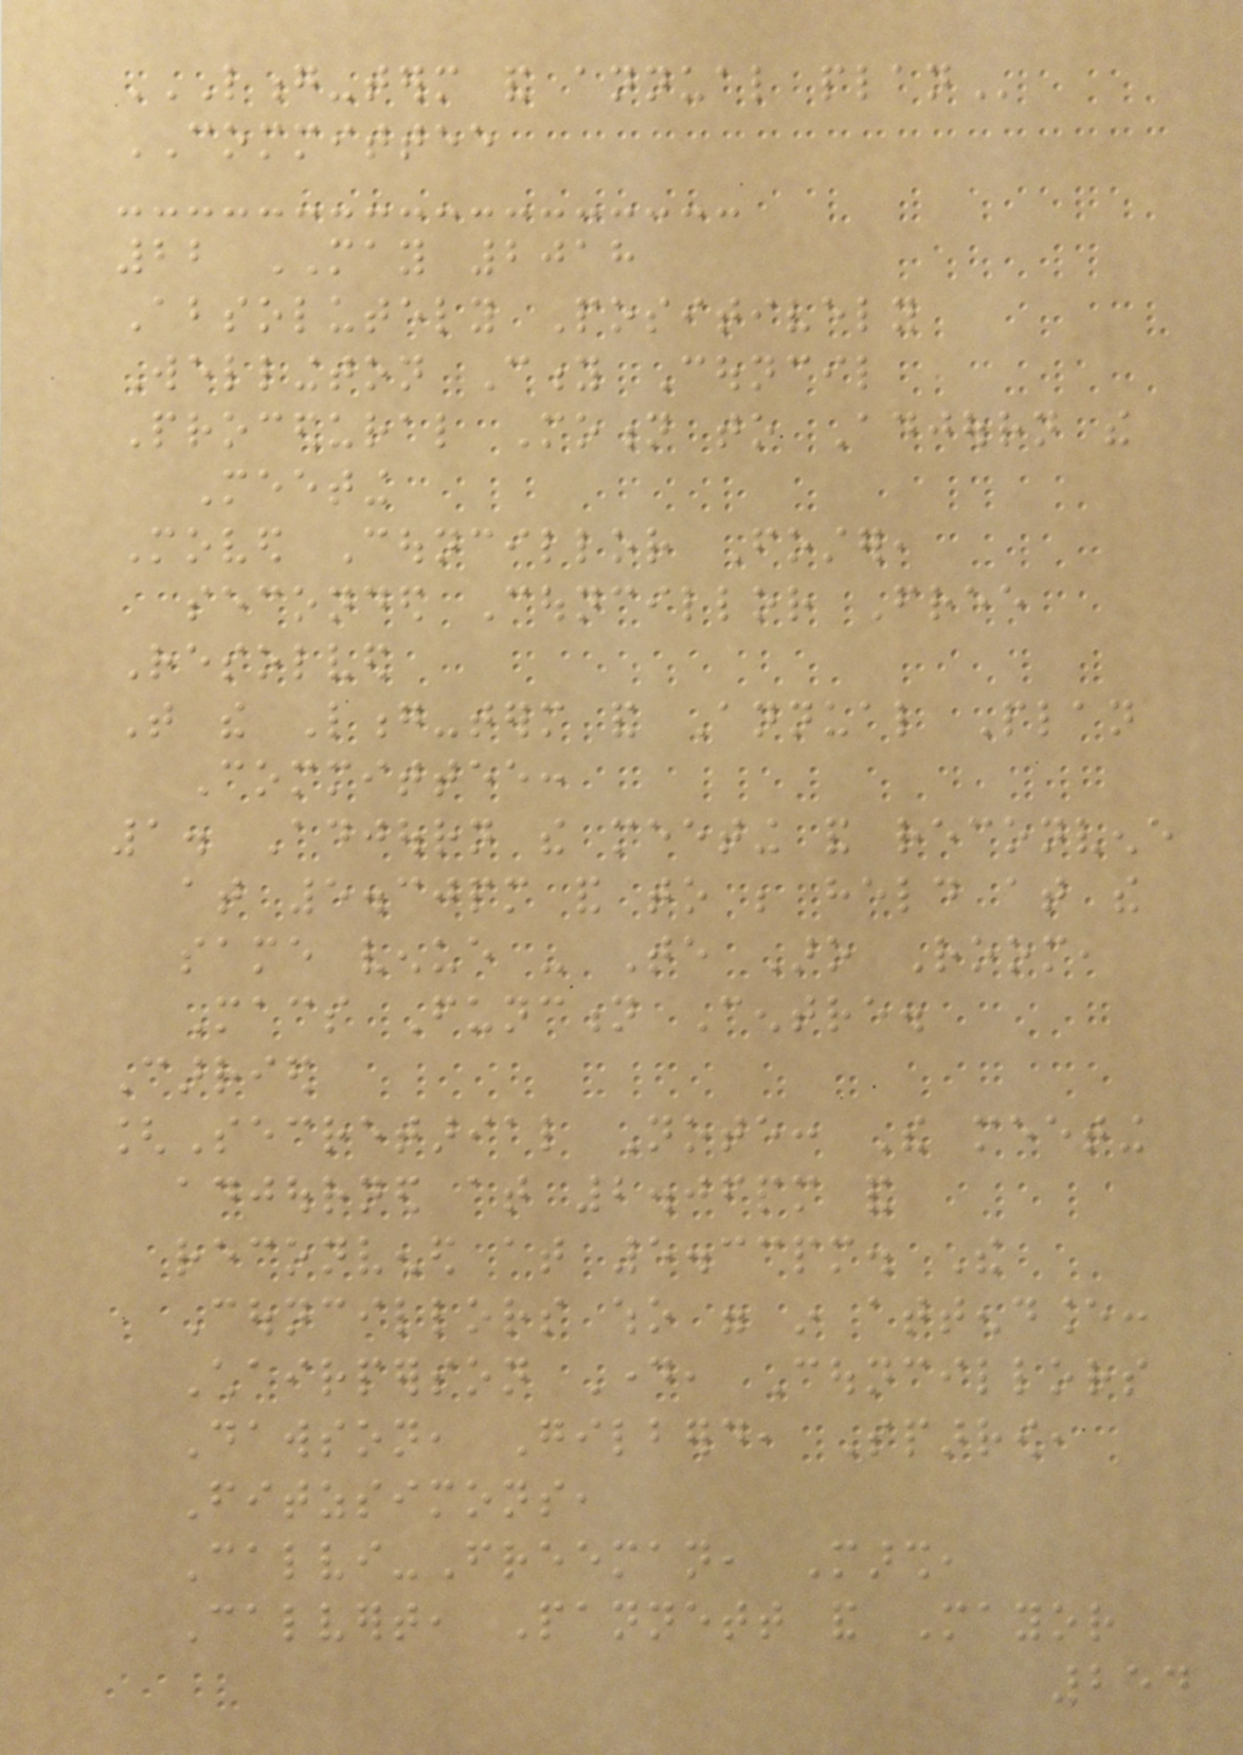LONG-TERM AND ANNUAL PLAN
COMMITTEE
22 MAY 2018
Absolutely Positively
Wellington City Council
Procedural Motion to Adjourn the
Meeting
Moved Councillor Foster,
seconded Councillor Free
Resolved
That the Long-term and Annual Plan
Committee:
1. Adjourn the meeting and reconvene
at 5.30pm and to be held at the
same venue - Te Aro Room,
Macs Function Centre.
Carried
[Secretarial Note: The meeting
adjourned at 2.06pm and
reconvened at 5.33pm. The
Councillors who were in attendance:
Chairperson Day, Councillors
Dawson, Gilberd, Sparrow,
Fitzsimons,
Calvi-Freeman, Marsh,
Calvert, Pannett and Mayor
254
